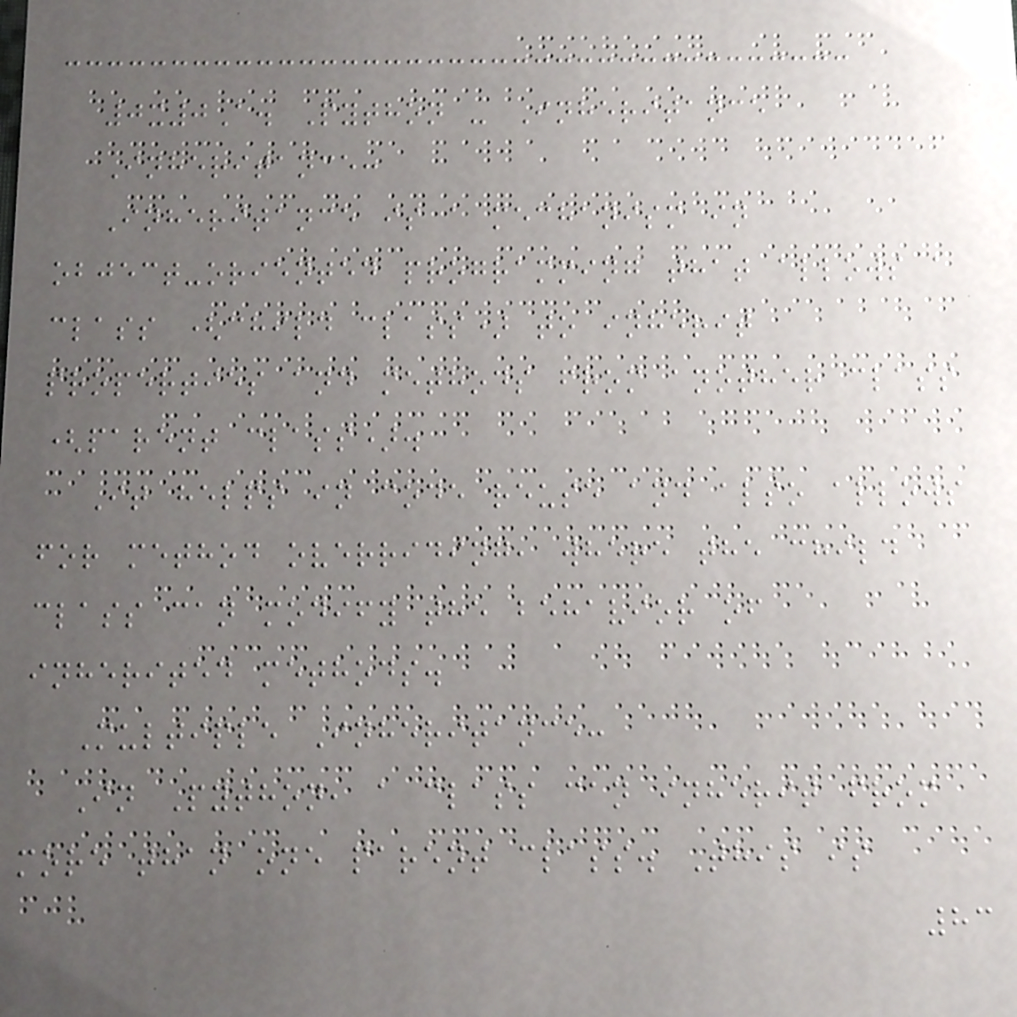0x0A. Python - Inheritance
Inheritance:
Inheritance is a mechanism in
object-oriented programming that allows a
class (child class) to inherit
properties and methods from another class
(parent class).
It helps in code reuse and also allows
for method overriding, where the child
class can modify the behavior of
inherited methods.
Multiple Inheritance:
In Python, a class can inherit from
more than one parent class. This is
83
